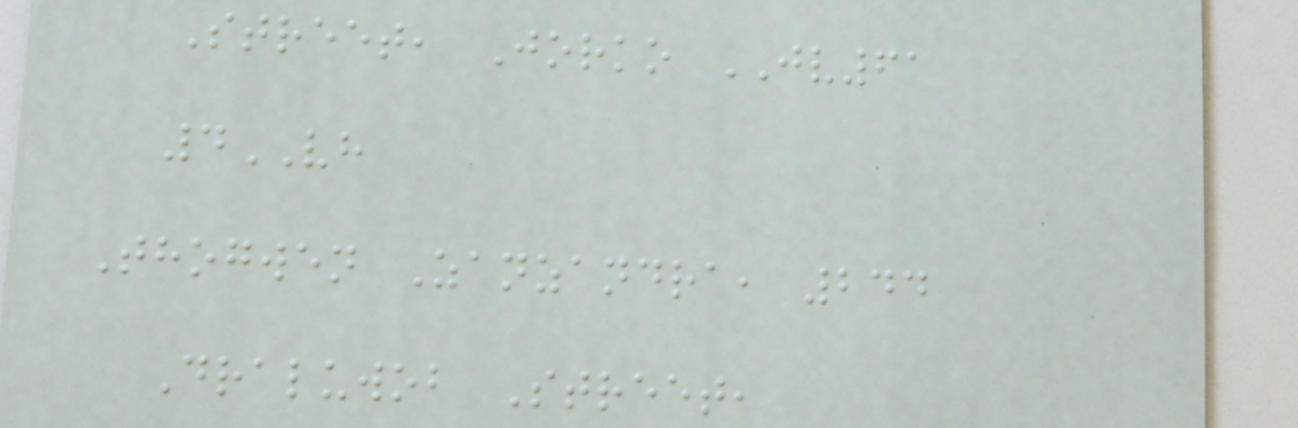Street, Jorko JV61
4VH
Thogwen Zanzandra, 244
Draluwob Street,
